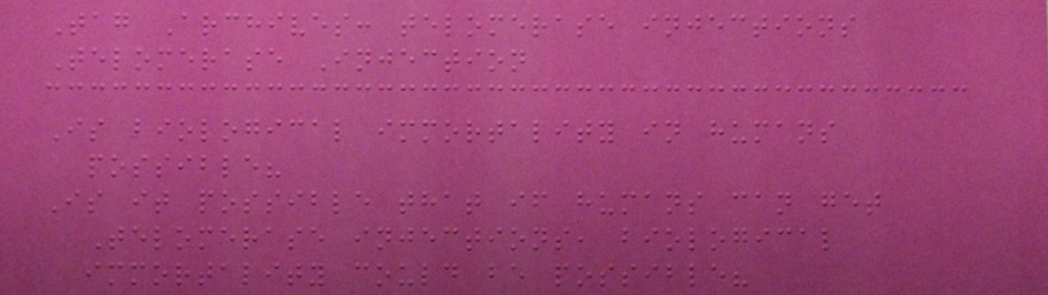Tag Archives: telomerase injections
Telomerase Injection
Is biological immortality in humans
possible?
Is it possible that if humans can get
Telomerase injections, biological
immortality could be possible?
